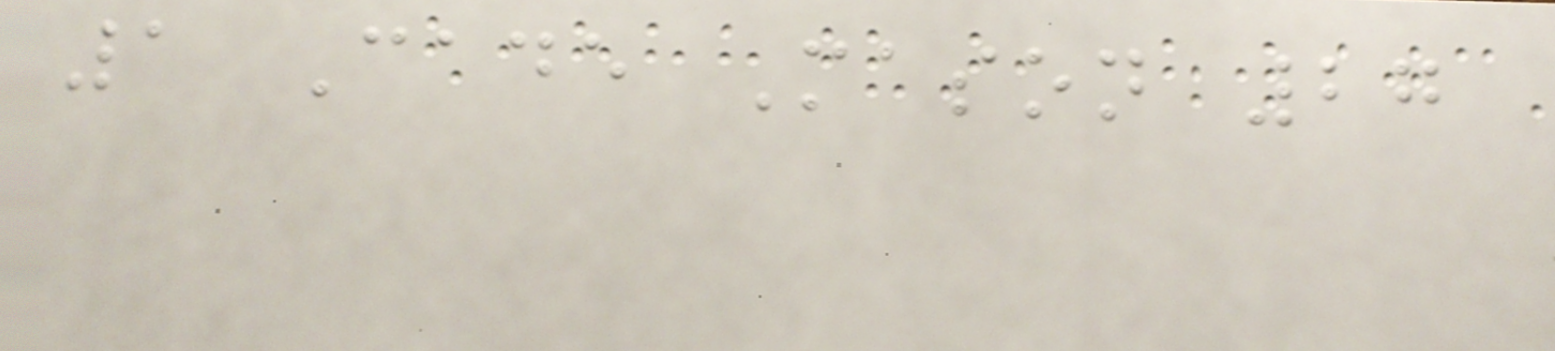1 Cade Mason 27
